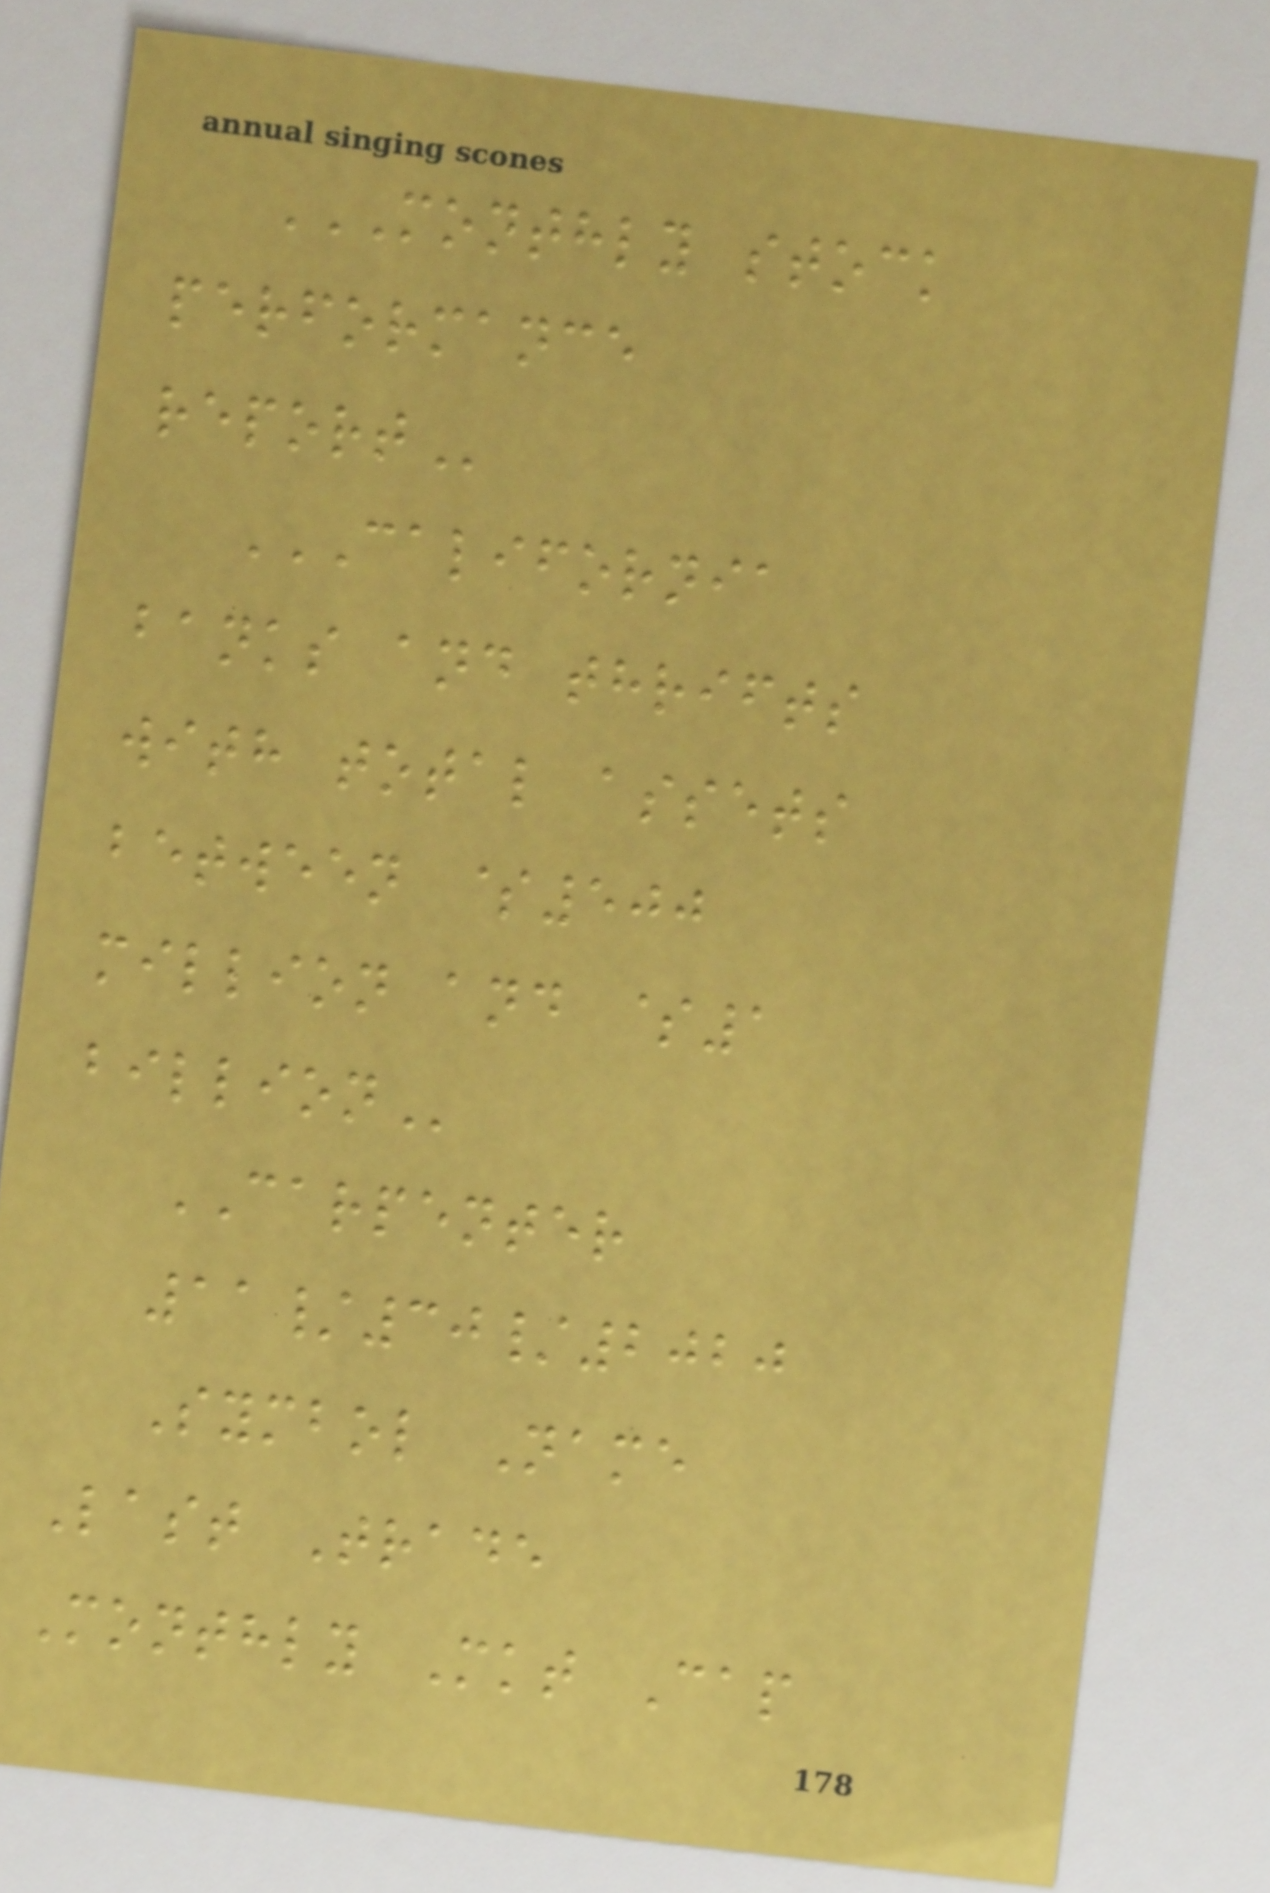MONTHLY STOCK
PERFORMANCE
REPORT
CALIFORNIA
BANKS AND THRIFTS
WITH TOTAL ASSETS
BETWEEN $500
MILLION AND $1
BILLION
CARPENTER
11/30/2020
Symbol Name
Last Trade
Monthly Mkt Cap
